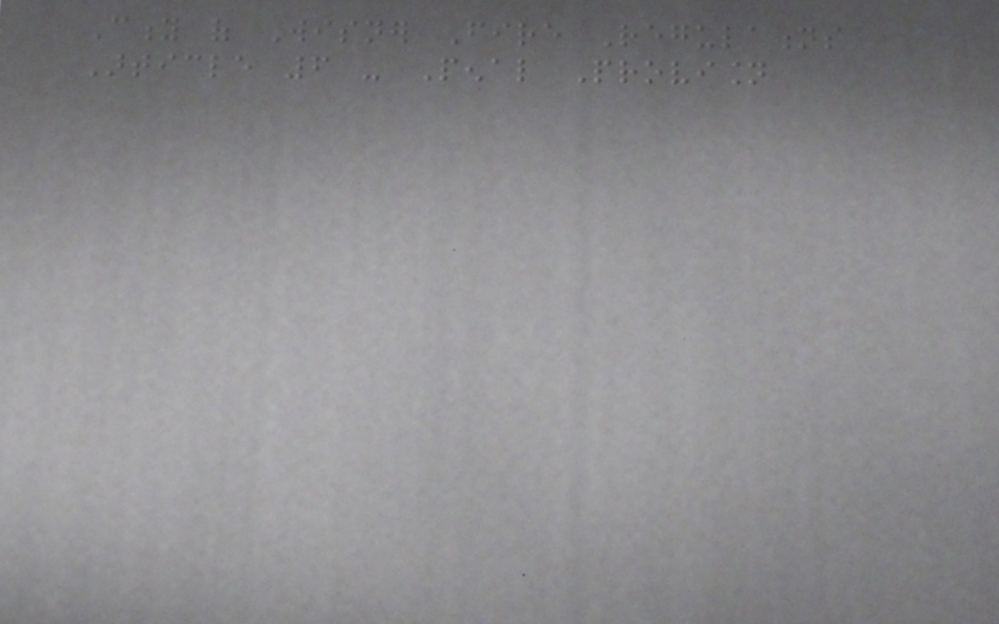City of Wisner Fire Regulations
Article 6 - Penal Provision
